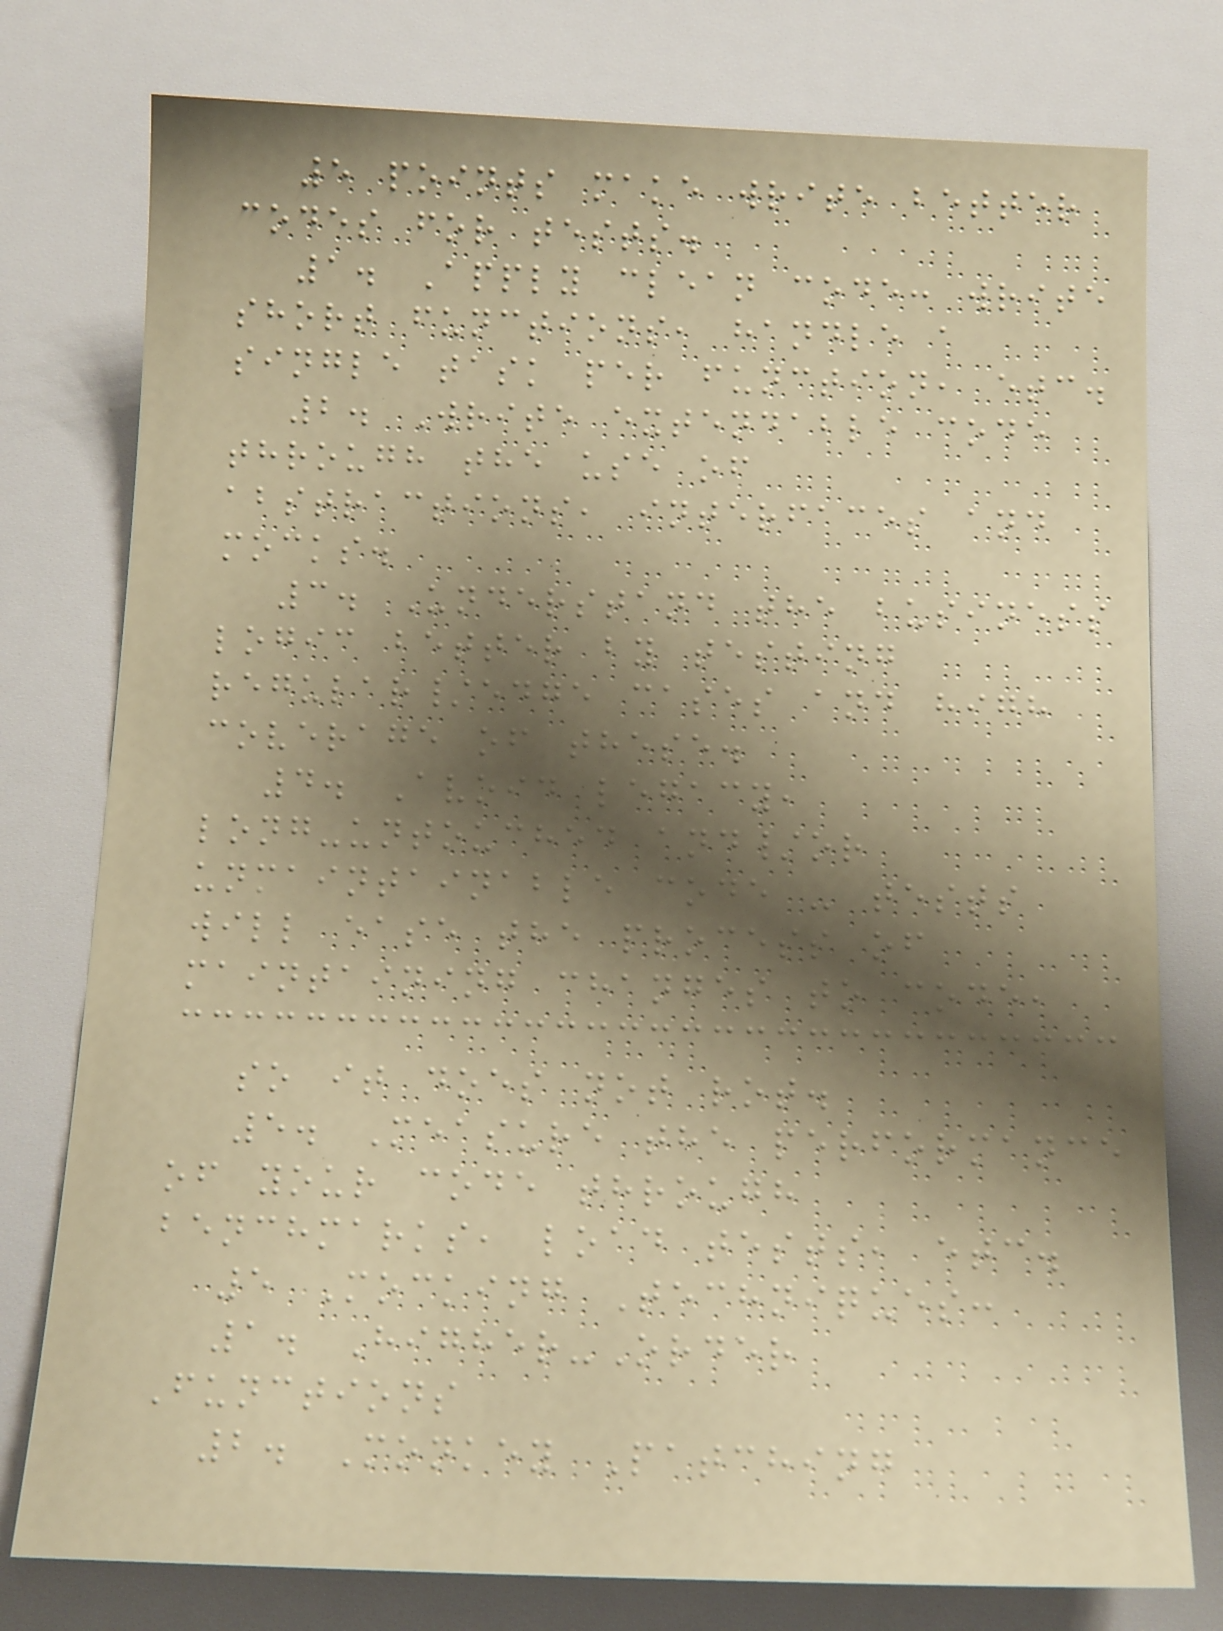5 points make write better
codes for tests.
1. Apply clean code: write
short functions, handle a
single task per function, etc.
2. Write extendable code
through the use of
abstractions, interfaces and
mocks.
3. Understand the business
logic better by testing
regular/edge cases and high
coverage of these.
4. Avoid legacy,
long-untouched and/or
unmaintainable code - tests
will ease the process of
maintaining changes to code,
so it does not rot.
5. Measure the performance
of your code through
benchmarks, load tests, etc.
5 Mocking Techniques:
1. Higher-Order
Functions
2. Monkey Patching
